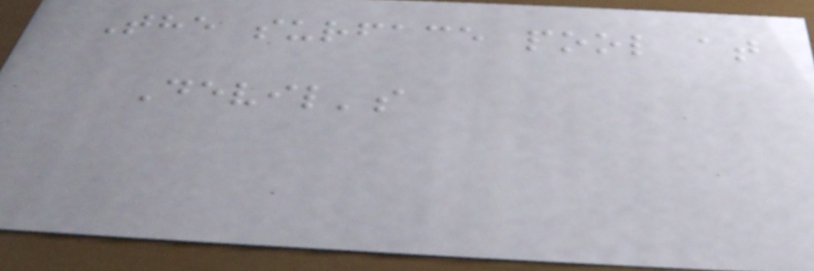The surface pool at
Devil's
